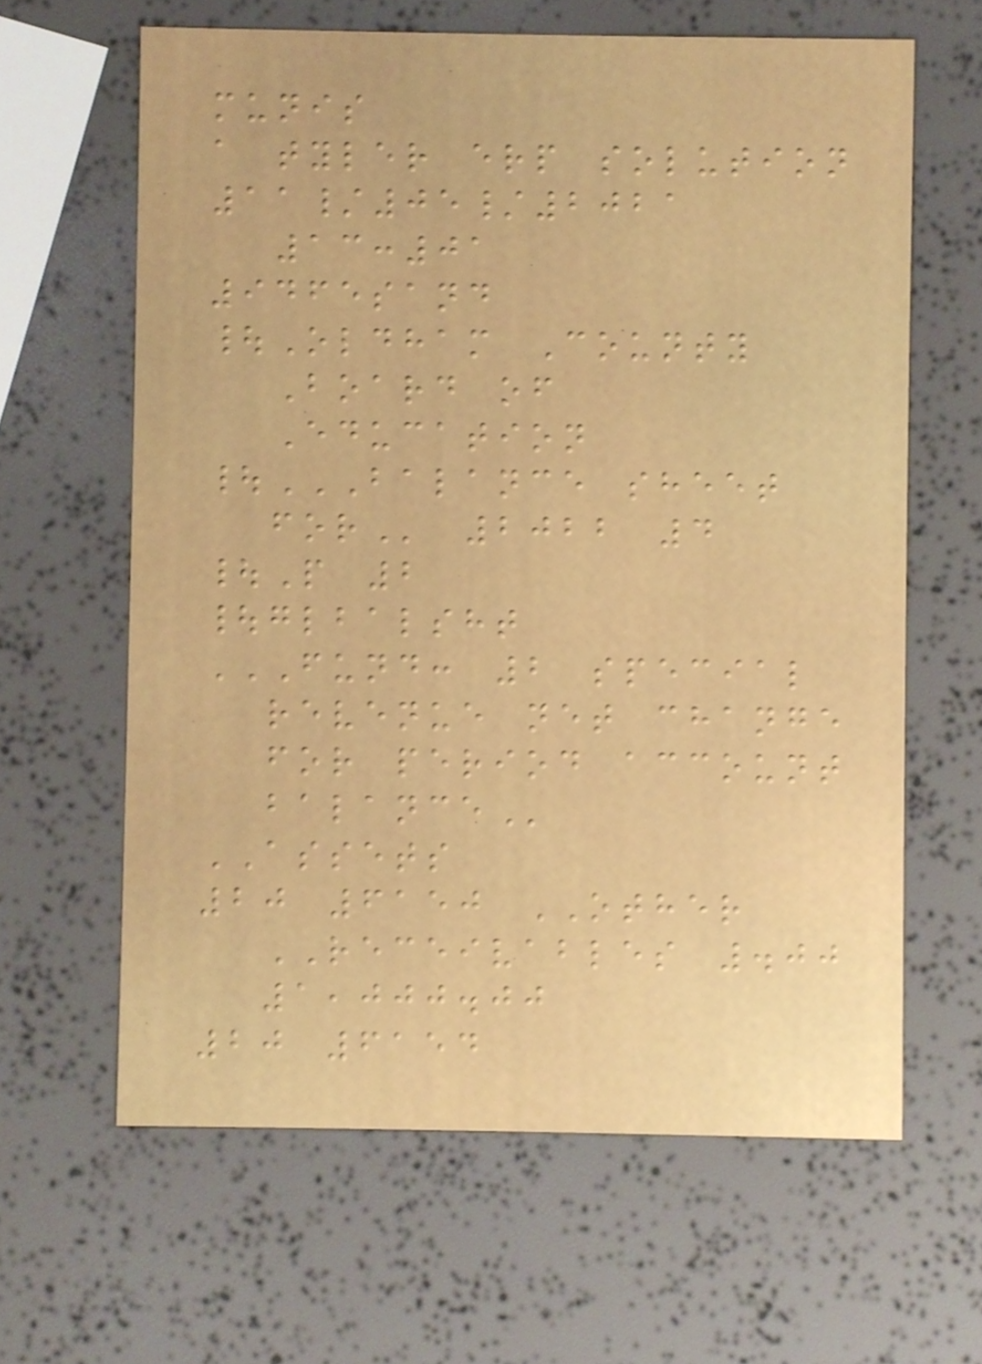munis
a tyler erp solution
11/05/2021
13:01
9465sand
|Oldham County
Board of
Education
|BALANCE SHEET
FOR 2022 4
|P 2
|glbalsht
FUND: 2 SPECIAL
REVENUE NET CHANGE
FOR PERIOD ACCOUNT
BALANCE
ASSETS
20 6150 OTHER
RECEIVABLES .00
1,000.00
20 6154
